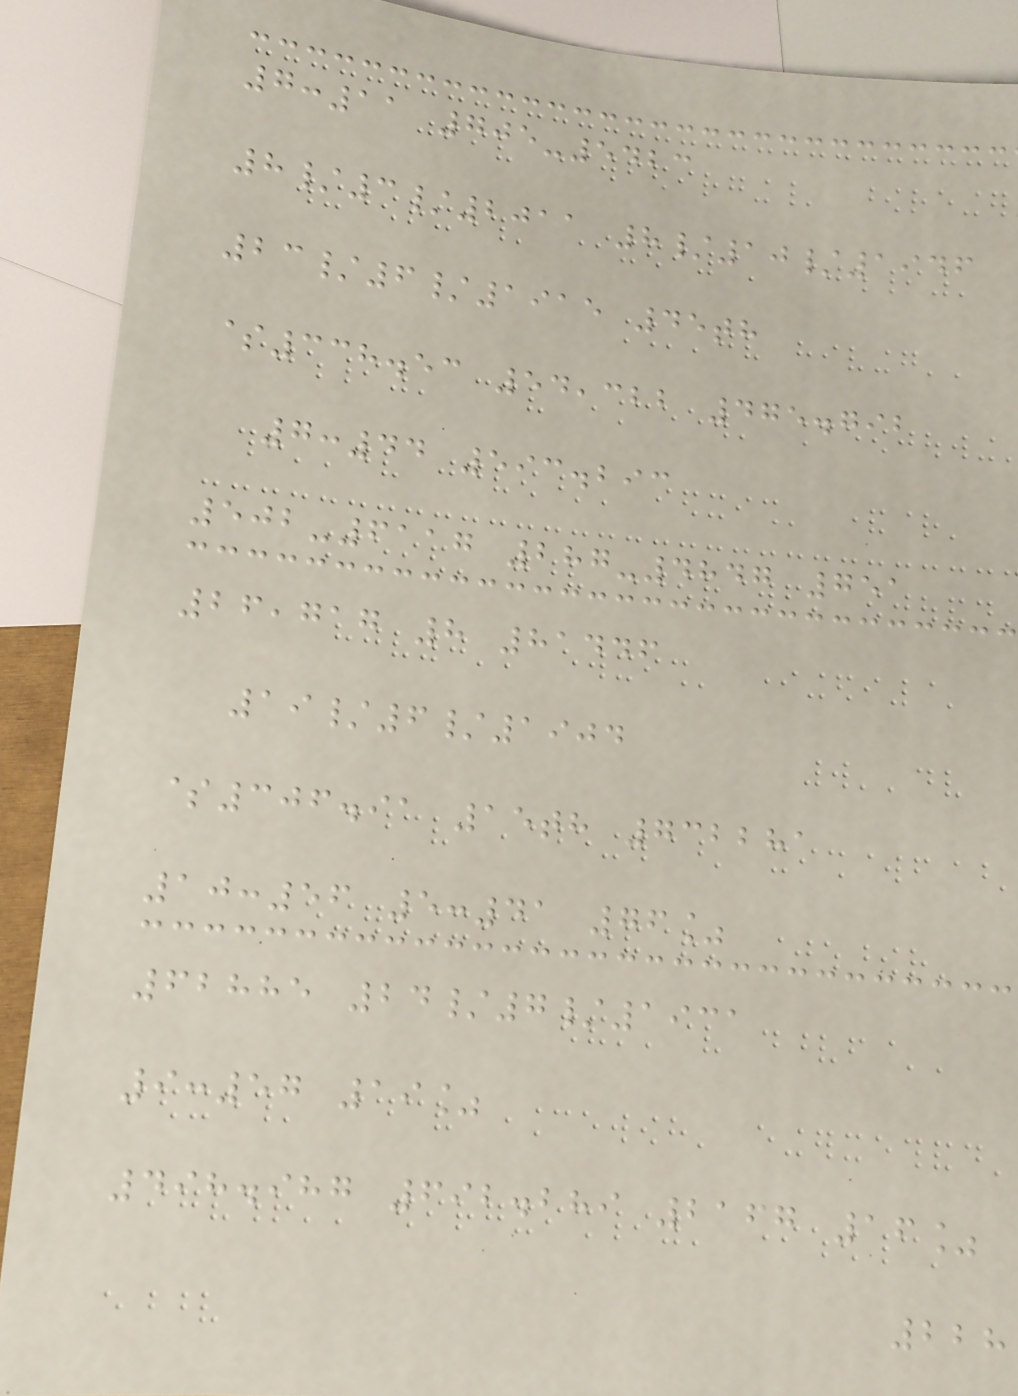7:11 705-5423
8/3/2011 8/10/1946
23/6/1915 45th
$338.53 54,322 475.792
7:44 593.293
502-6117 287-4847 751
26,717 8 81446
19/6/1904
$306.91 15th 732281
10:56 5:41 76%
62885 24/7/1931
9:57 19%
498.987 692.289 2167 16%
228
